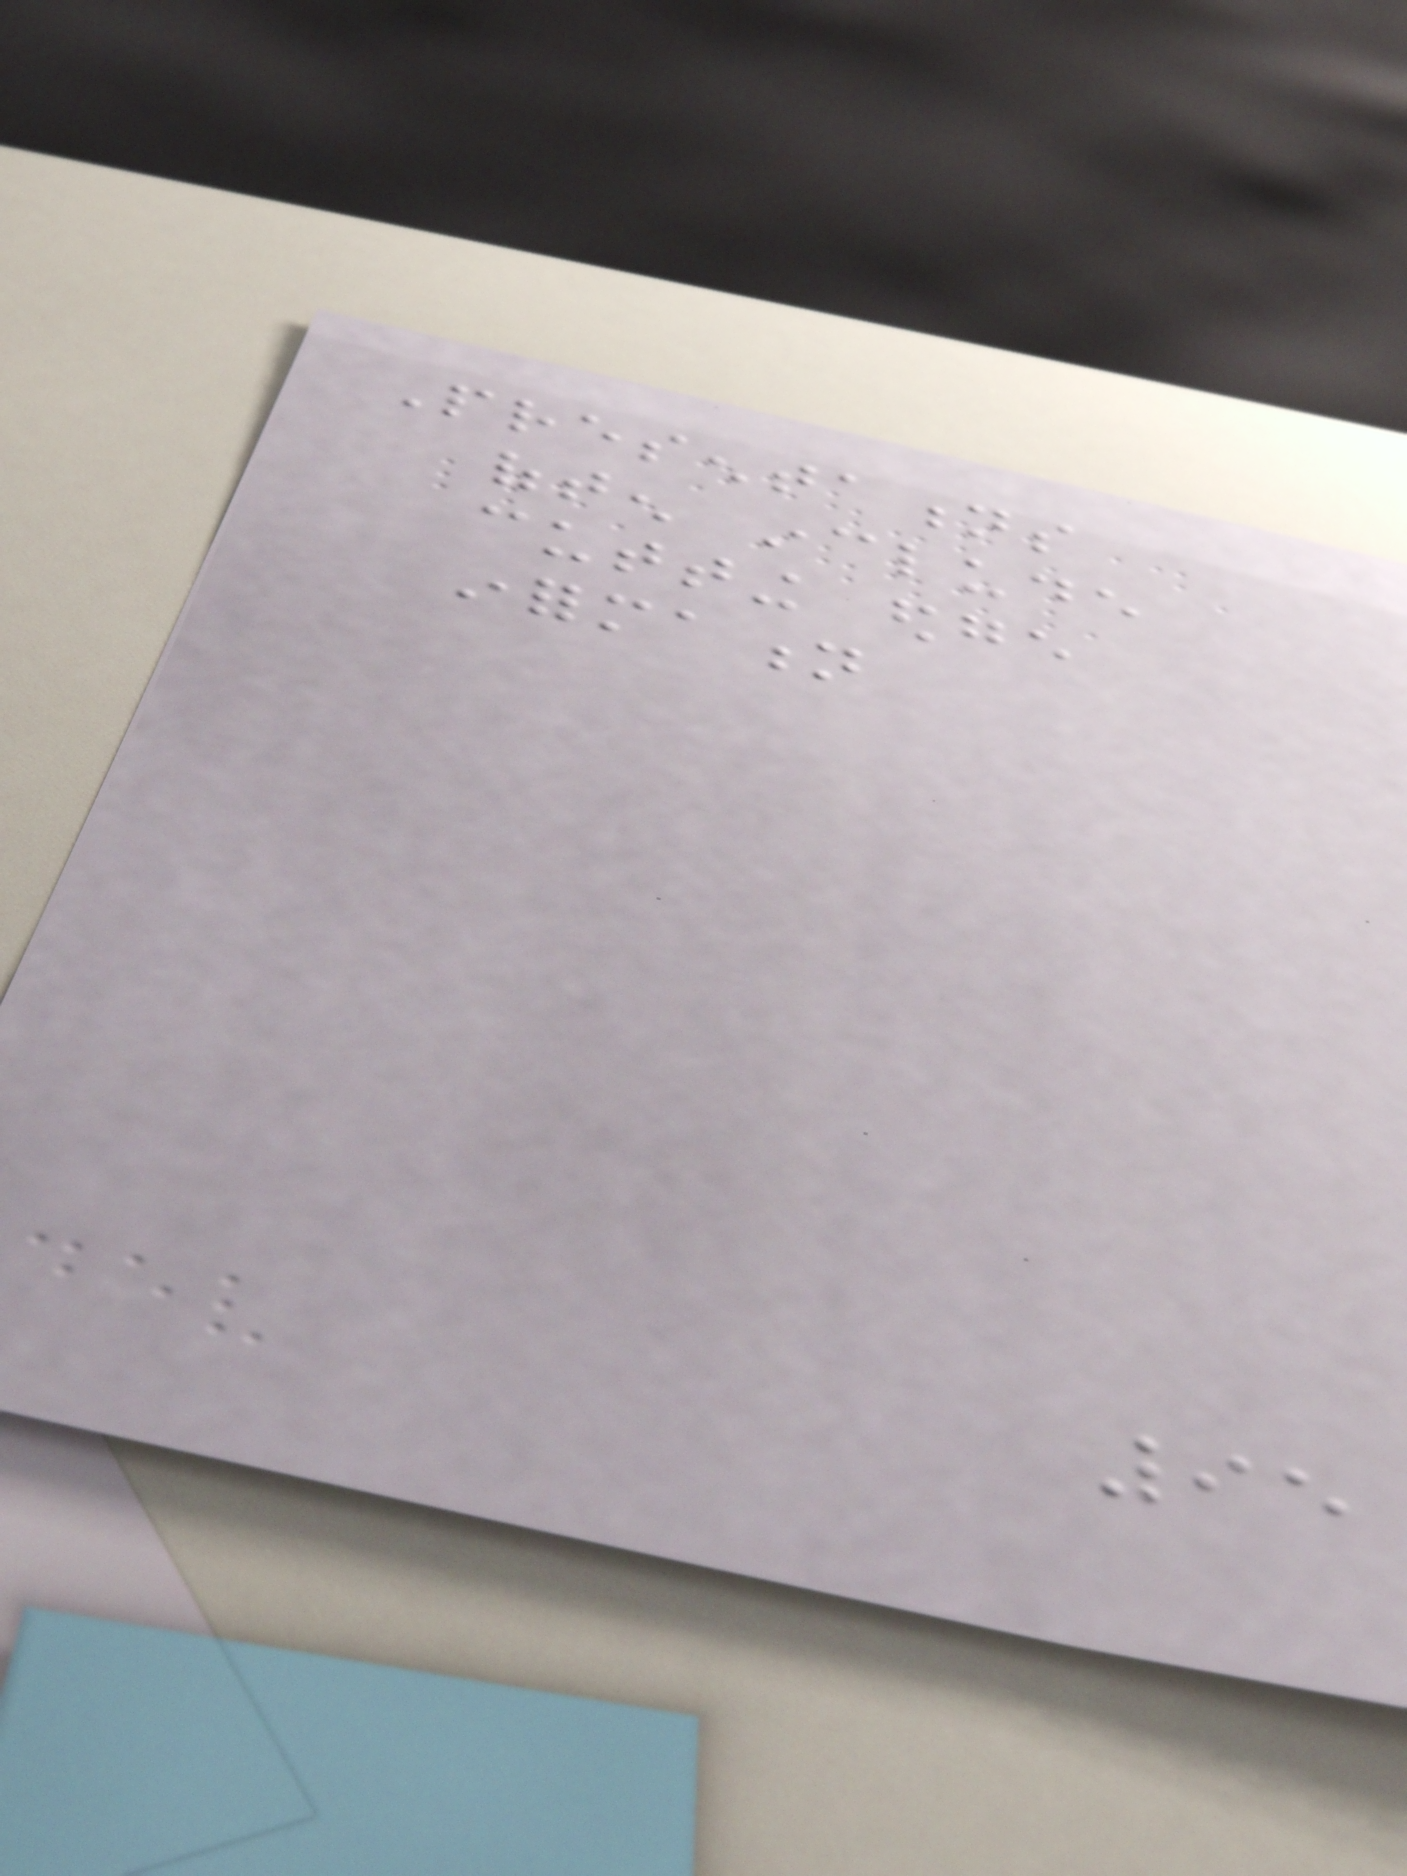Presentations
often include
cutting edge
information
95
